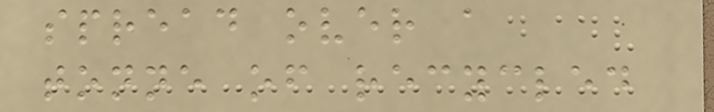spread over a
tonne of recycled
